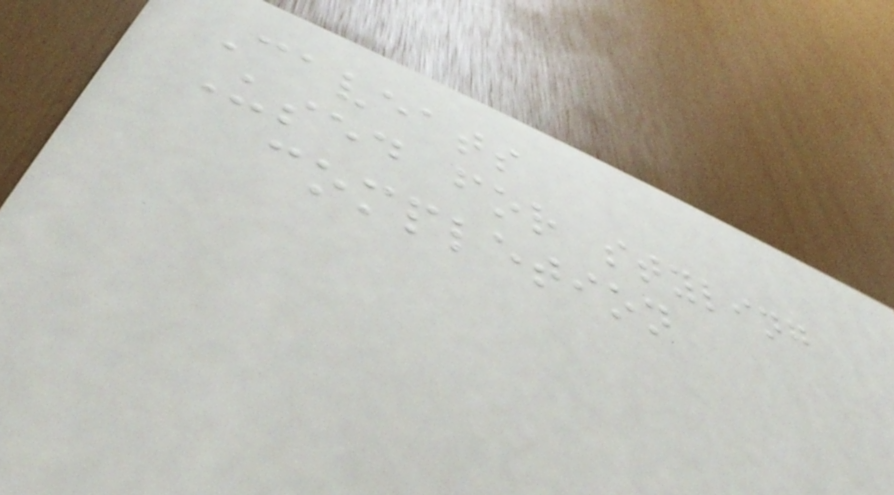Caveats
Used for styling
completion
